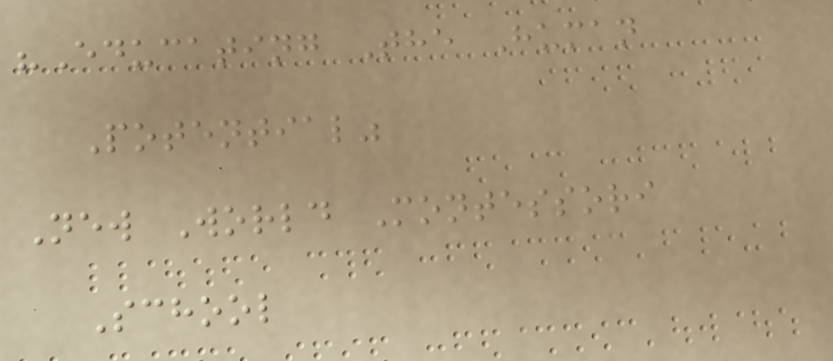"Educating The Human
Potential"
New World Montessori
School
